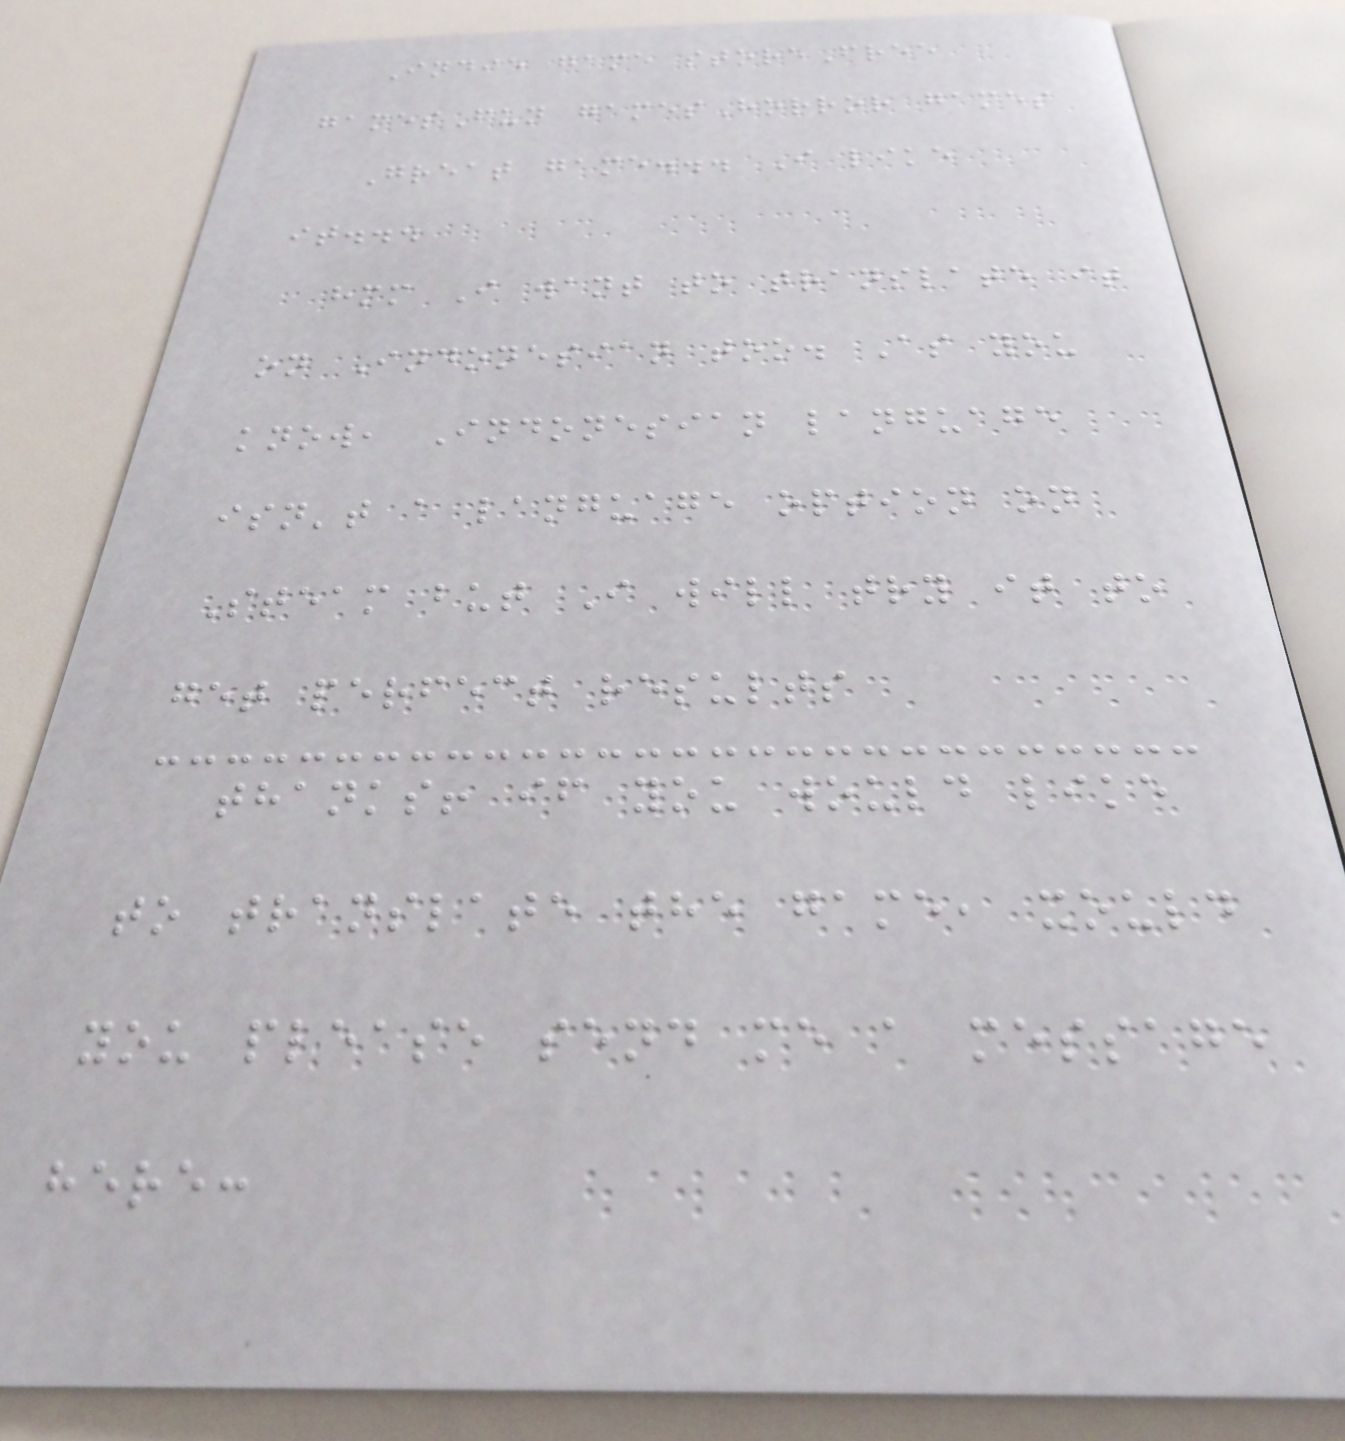Indie game storeFree
gamesFun gamesHorror games
Great game... I like
it...
hmm I want to translate it
on Indonesian too. As you
know, Indonesian language
isn't a language option on
Steam but I will try it to
get perfect results
thanks! if you would like
to translate the game, xould
you please send me a message
here:
